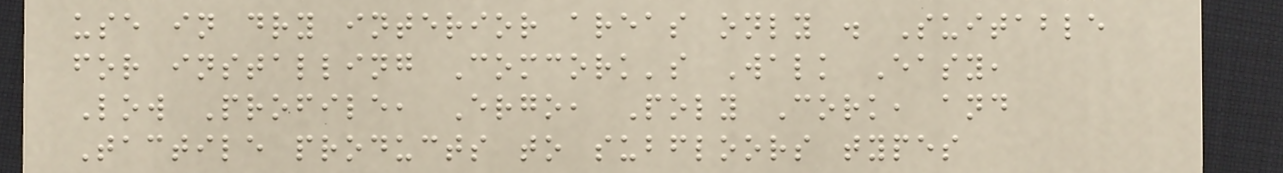use in dry interior areas only . Suitable
for installing Comcork's Walk Easy,
Low Profile, Ergo, Poly Cork, and
Tactile products to subfloors types
